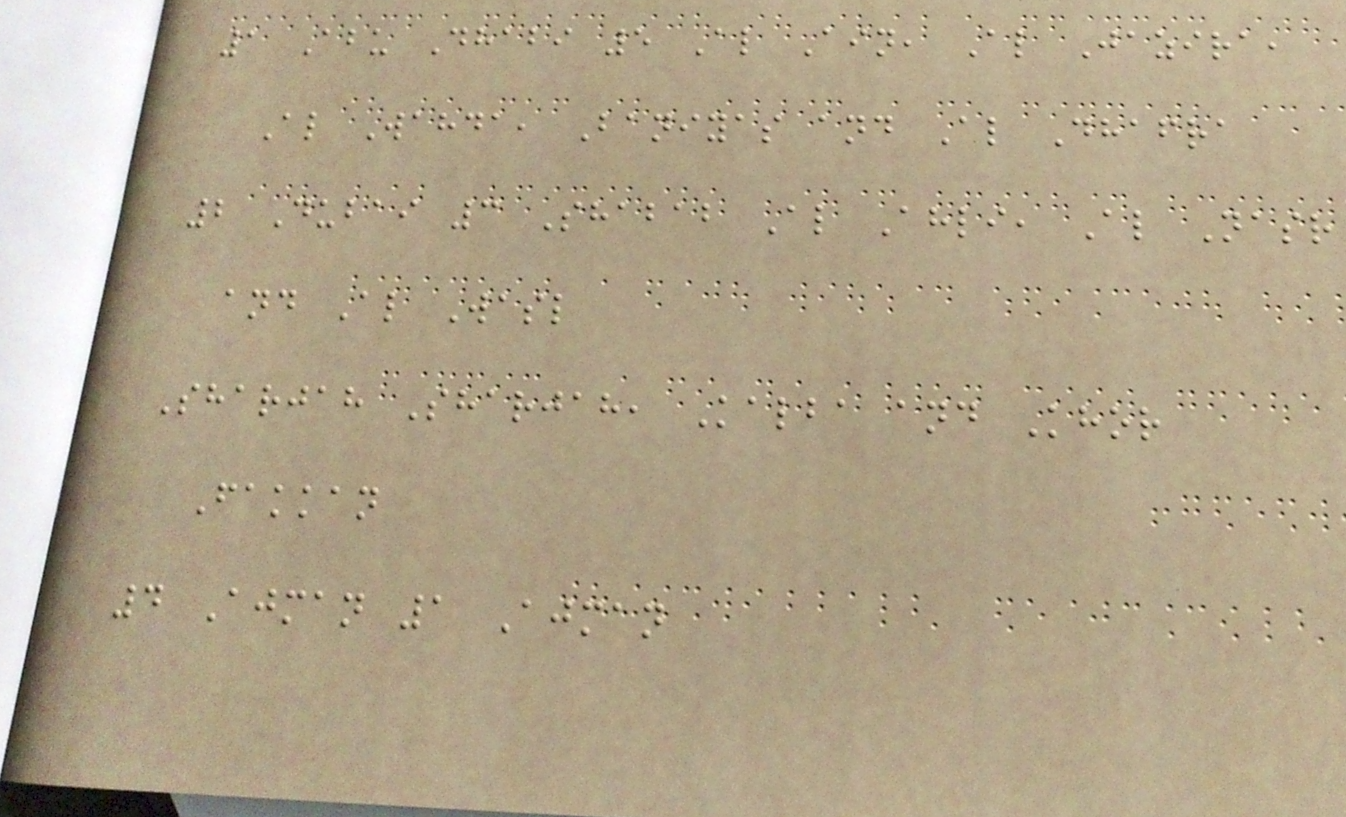1 Abu Dhabi 5 Al Ain, Al Jazira,
Al Wahda, Baniyas and Al Dhafra
2 Dubai 3 Shabab Al Ahli, Al Nasr
and Al Wasl
Sharjah Sharjah, Kalba and Khor
Fakkan
4 Ajman 1 Ajman
